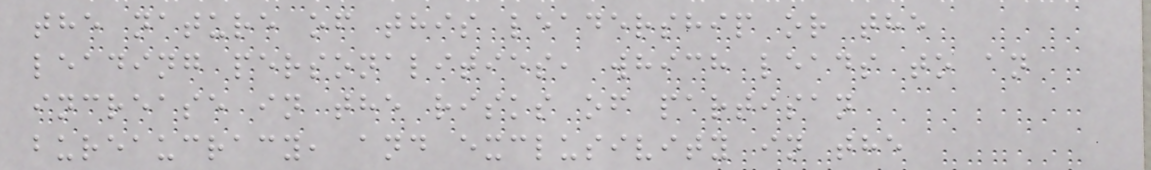the nature of this leadership or the
leading personalities, which leads to an
increase in the risks of partisan
bureaucracy, and exclusivity in the
